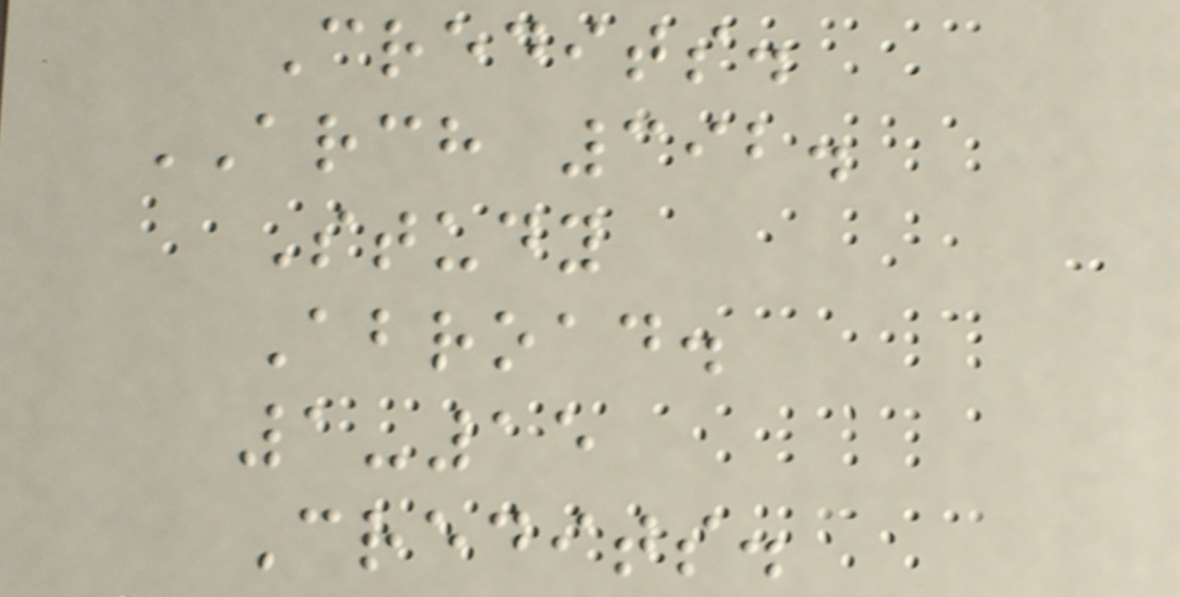Credits.
ARCH 392.
Study
Abroad.
1-15
Credits.
